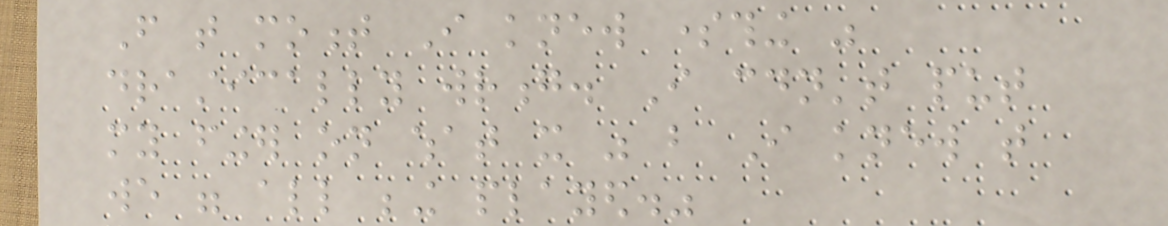From that moment I knew something was
drastically wrong. I couldn't put
my finger on what it was but I knew that
we were all being played."
